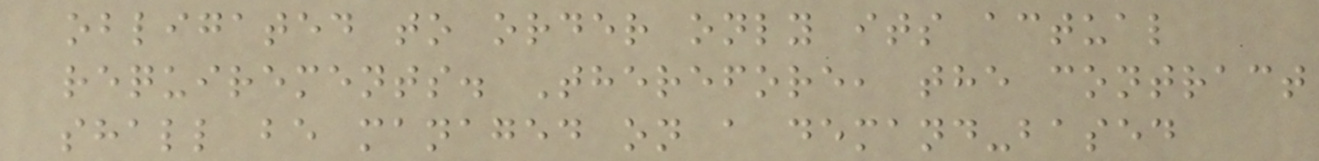obligated to order only its actual
requirements. Therefore, the contract
shall be managed on a demand-based
